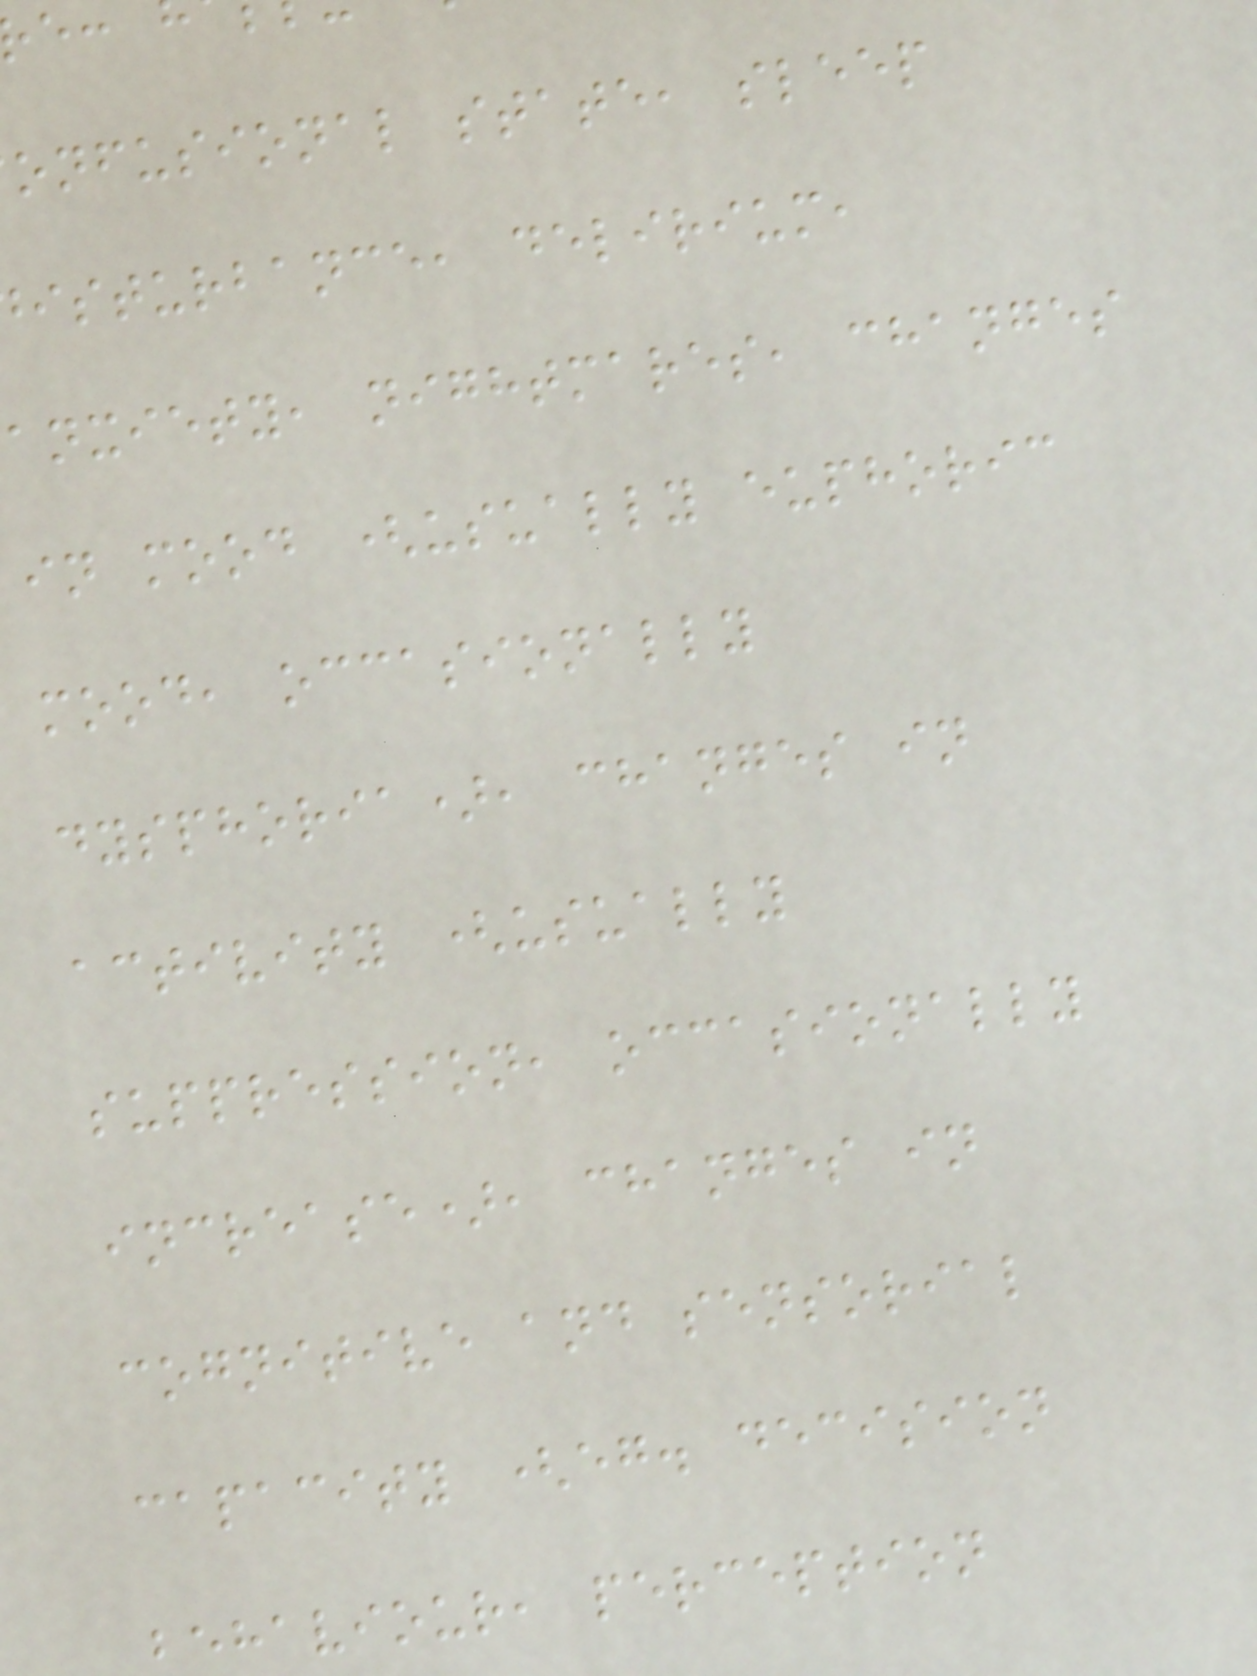onfusional state, sleep
isturbance, delirium,
anxiety, nightmares, changes
in mood (usually euphoric
mood, occasionally
dysphoria), changes in
activity (usually
suppression, occasionally
increase), changes in
cognitive and sensorial
capacity (eg. decision
ehaviour, perception
